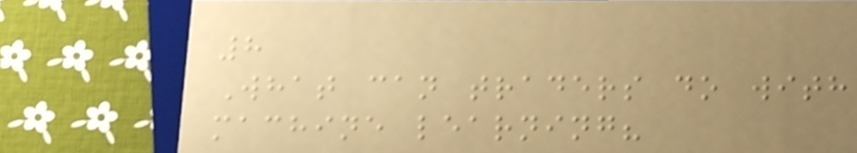8
What can traders do with
machine learning?
